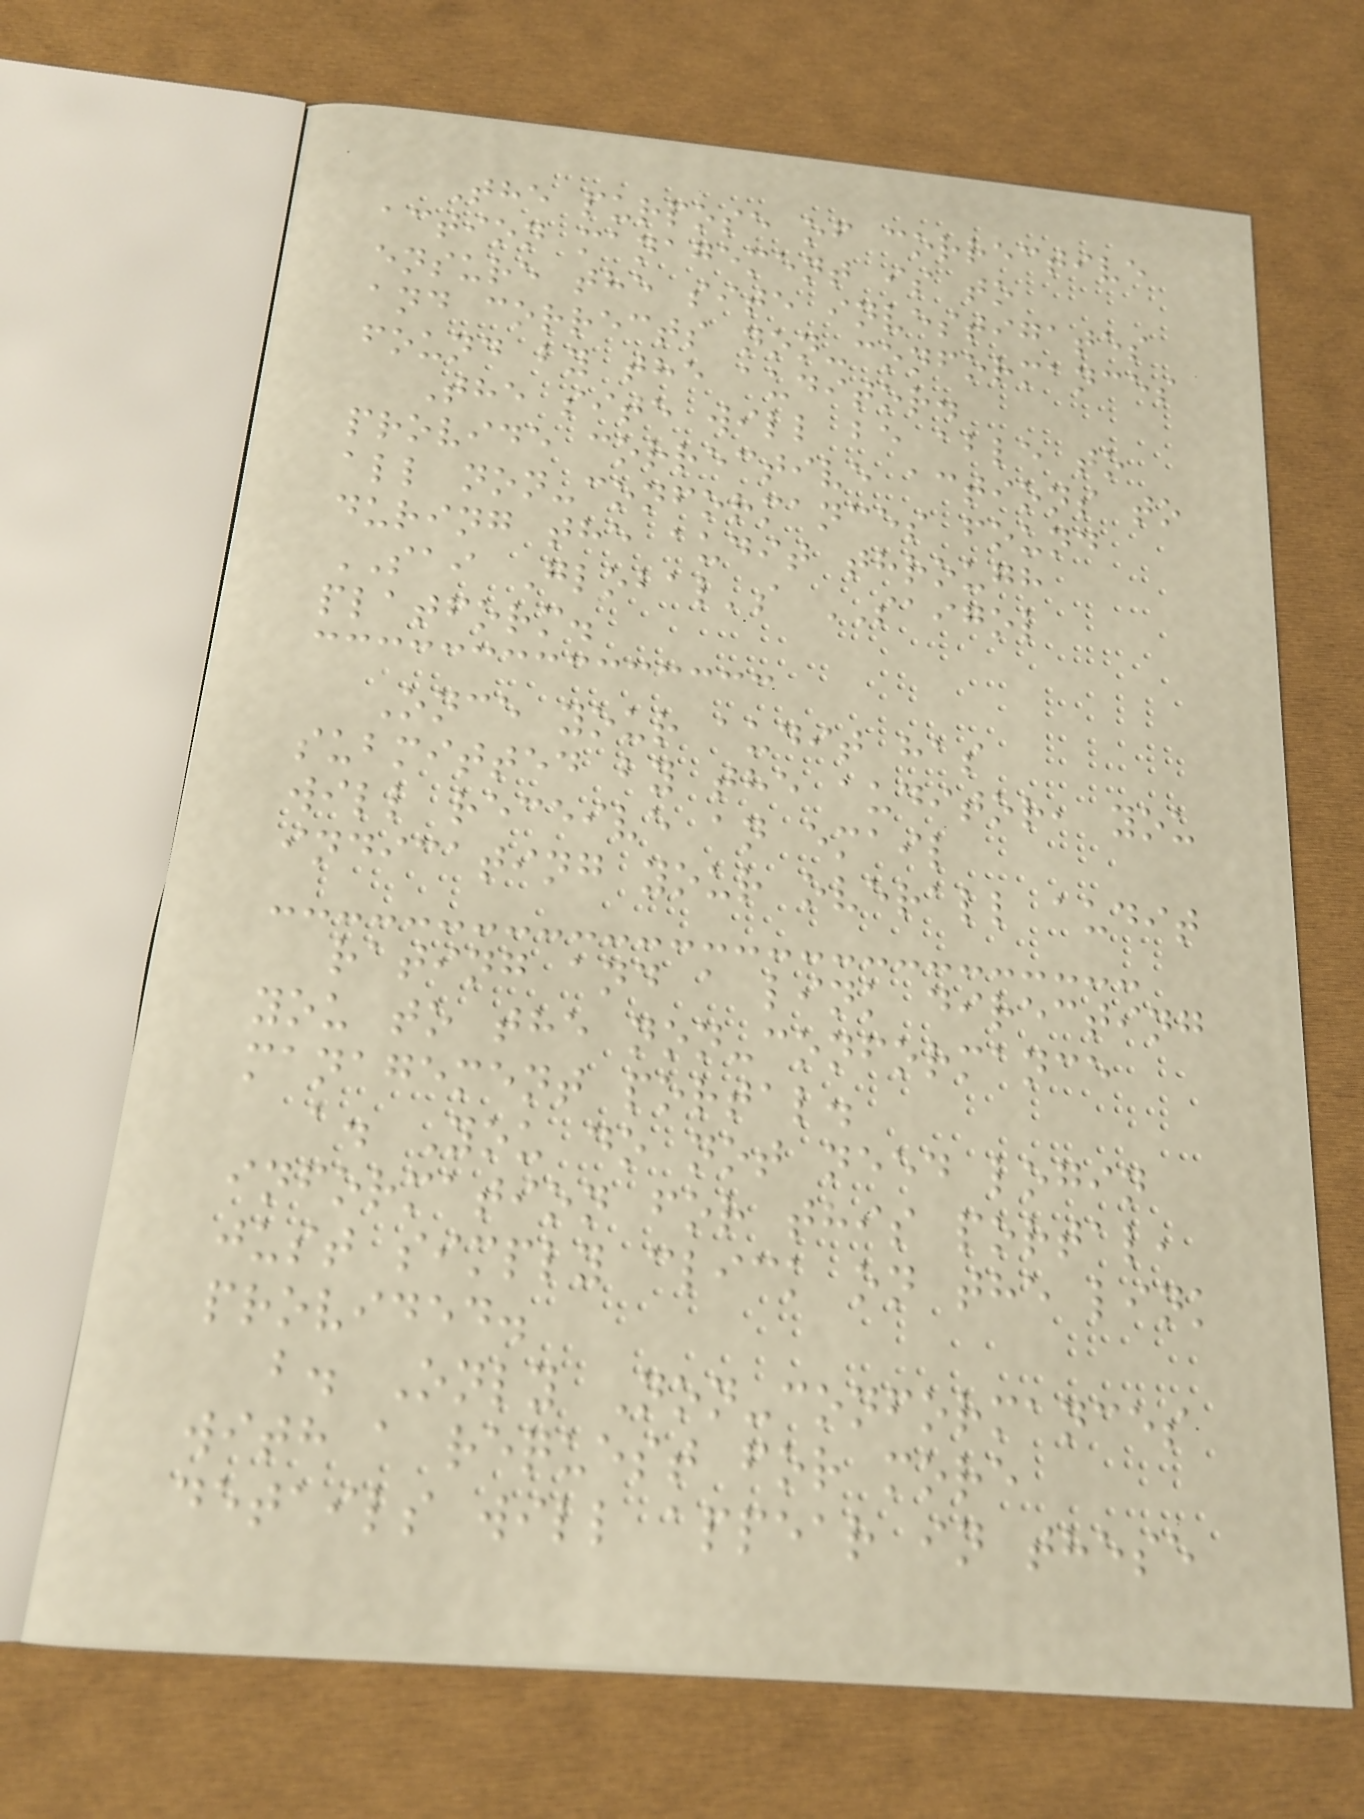The purpose of corrective
action management is to
ensure the site investigates
and corrects non-conformances
found by the auditor.
The site will be able to
provide corrective actions to
all non-conformances found
during the audit through
SAI Global's SAIGOL
platform.
Once your audit has
submitted by the auditor, you
will receive an email
indicating your overall audit
rating and a link directing
you to the non-conformance
management portal.
a. You do not need login
information for this portal,
just simply click on the link
provided.
b. Only Non-conformances
with a request for more
details will appear in these
